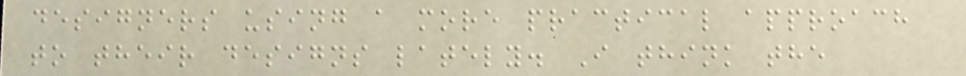designers using a more practical approach
to their designs lately. I think the
